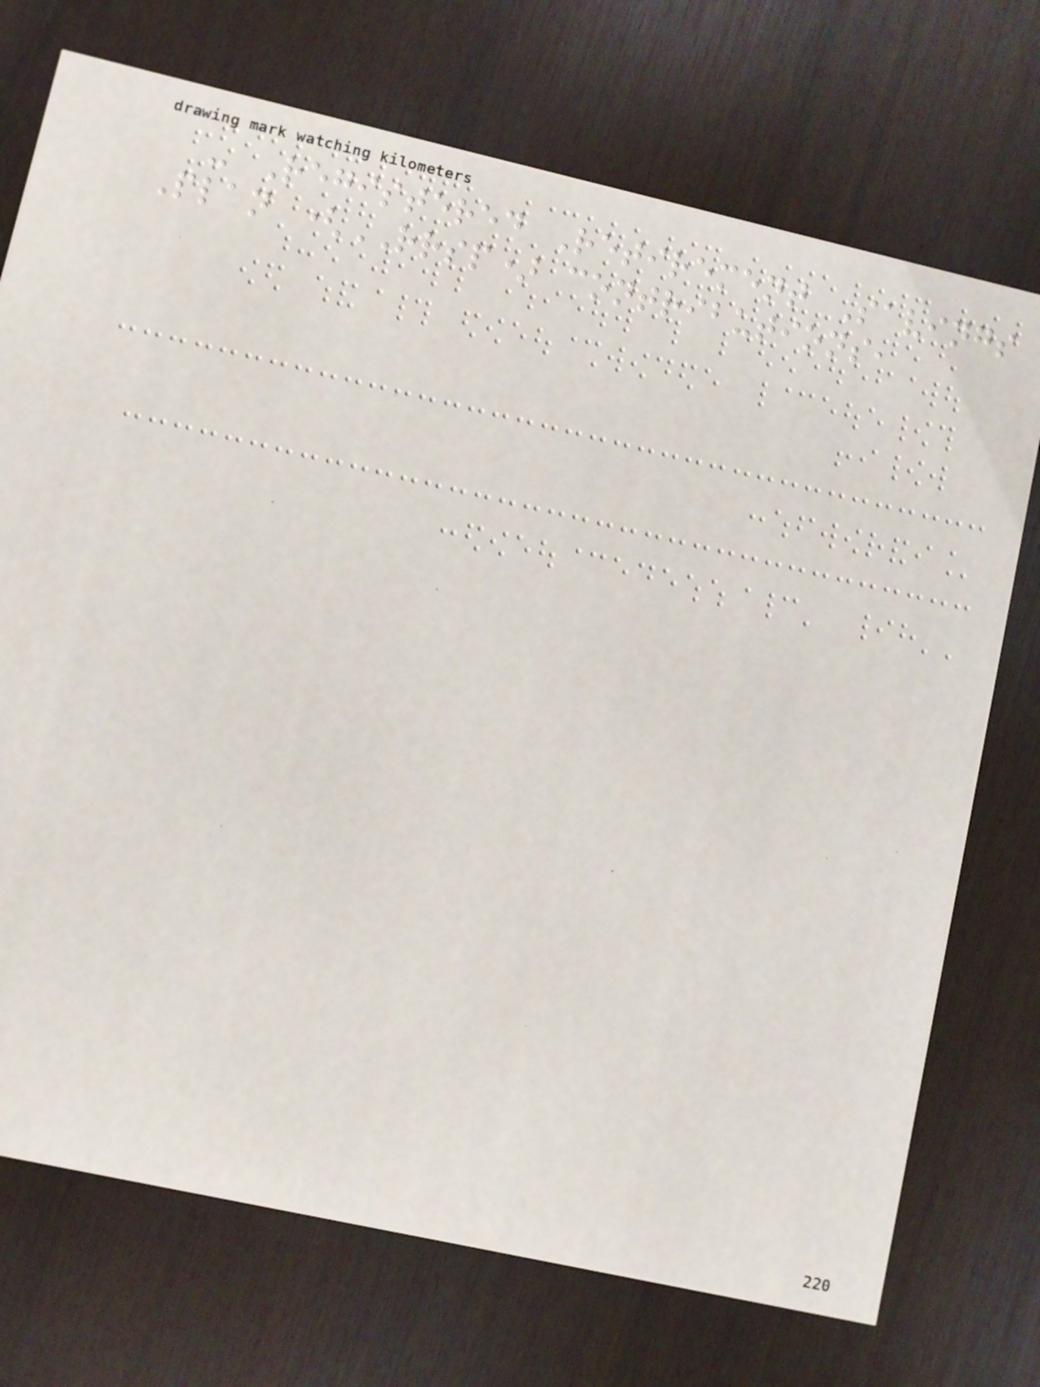- Registered Retirement Savings
Plan (RRSP) contributions,
